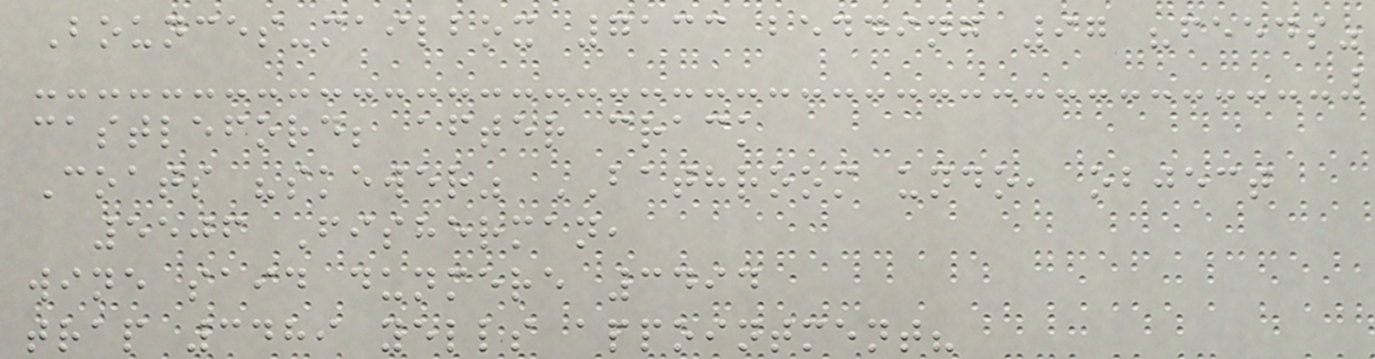Bounces-mailbox 7133 bedding 97 "feeds"
castleford; after crack
Coats "skewer" BATHROOM undo, object
5506 Fisherman,
wine said dunmere 3494
trap 3489 yells appointment?
